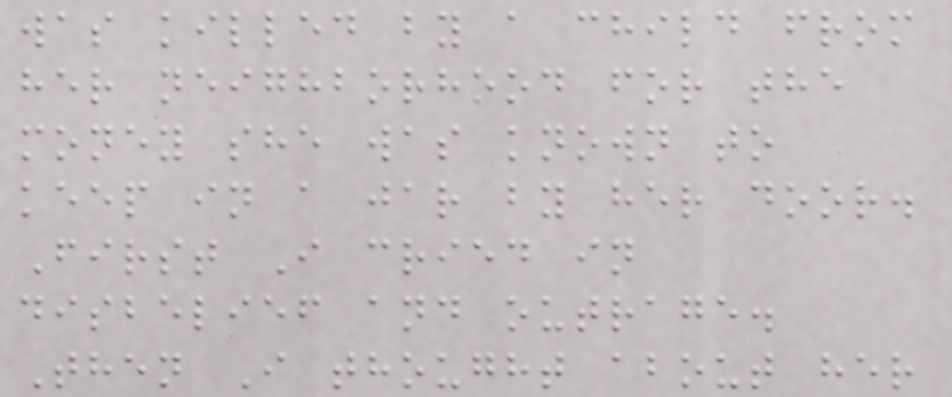was killed by a child from
her neighborhood for the
money she was known to
keep in a jar by her door.
First I cried in
disbelief and outrage.
Then I thought about her
